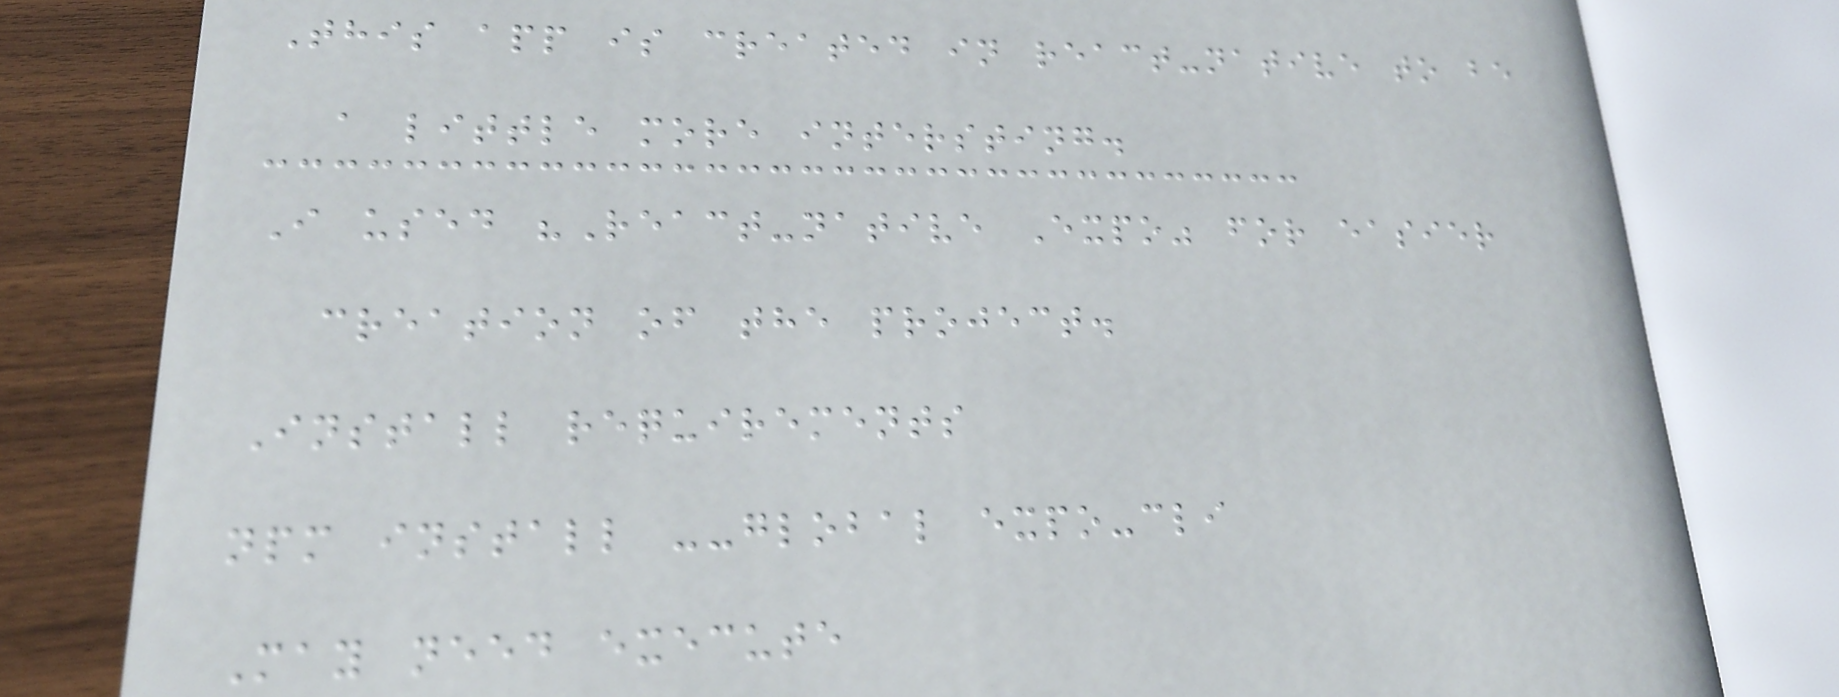This app is created in react-native to be
a little more intersting.
I used "React-native Expo" for easier
creation of the project.
Install requirements
npm install --global expo-cli
May need execute
